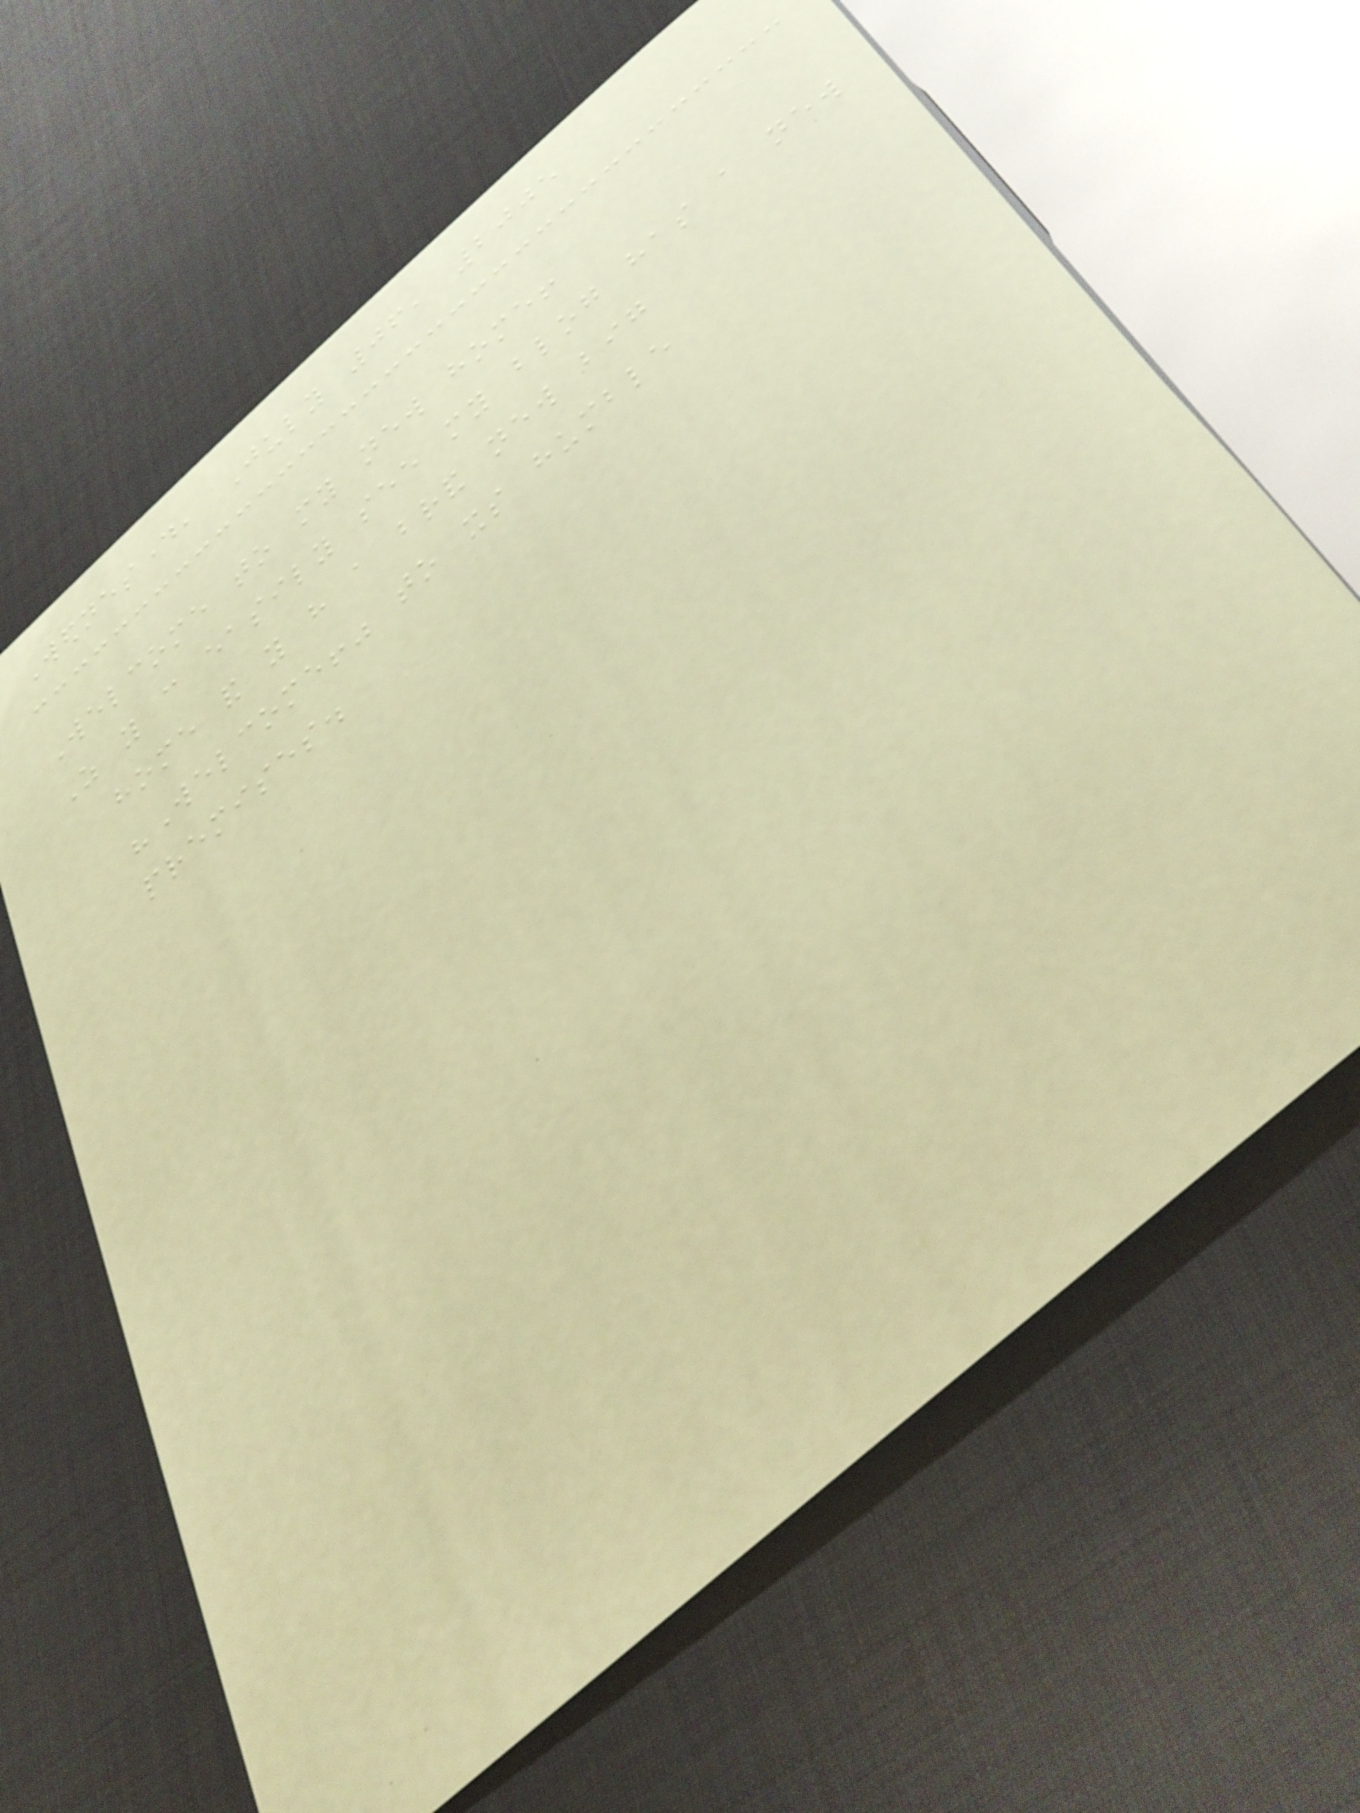Wednesday, July 06, 2005
Welcome to my new home!
As you can easily see my blog has a new
home and you have a brand new big
"Welcome!" to its humble
premises.
